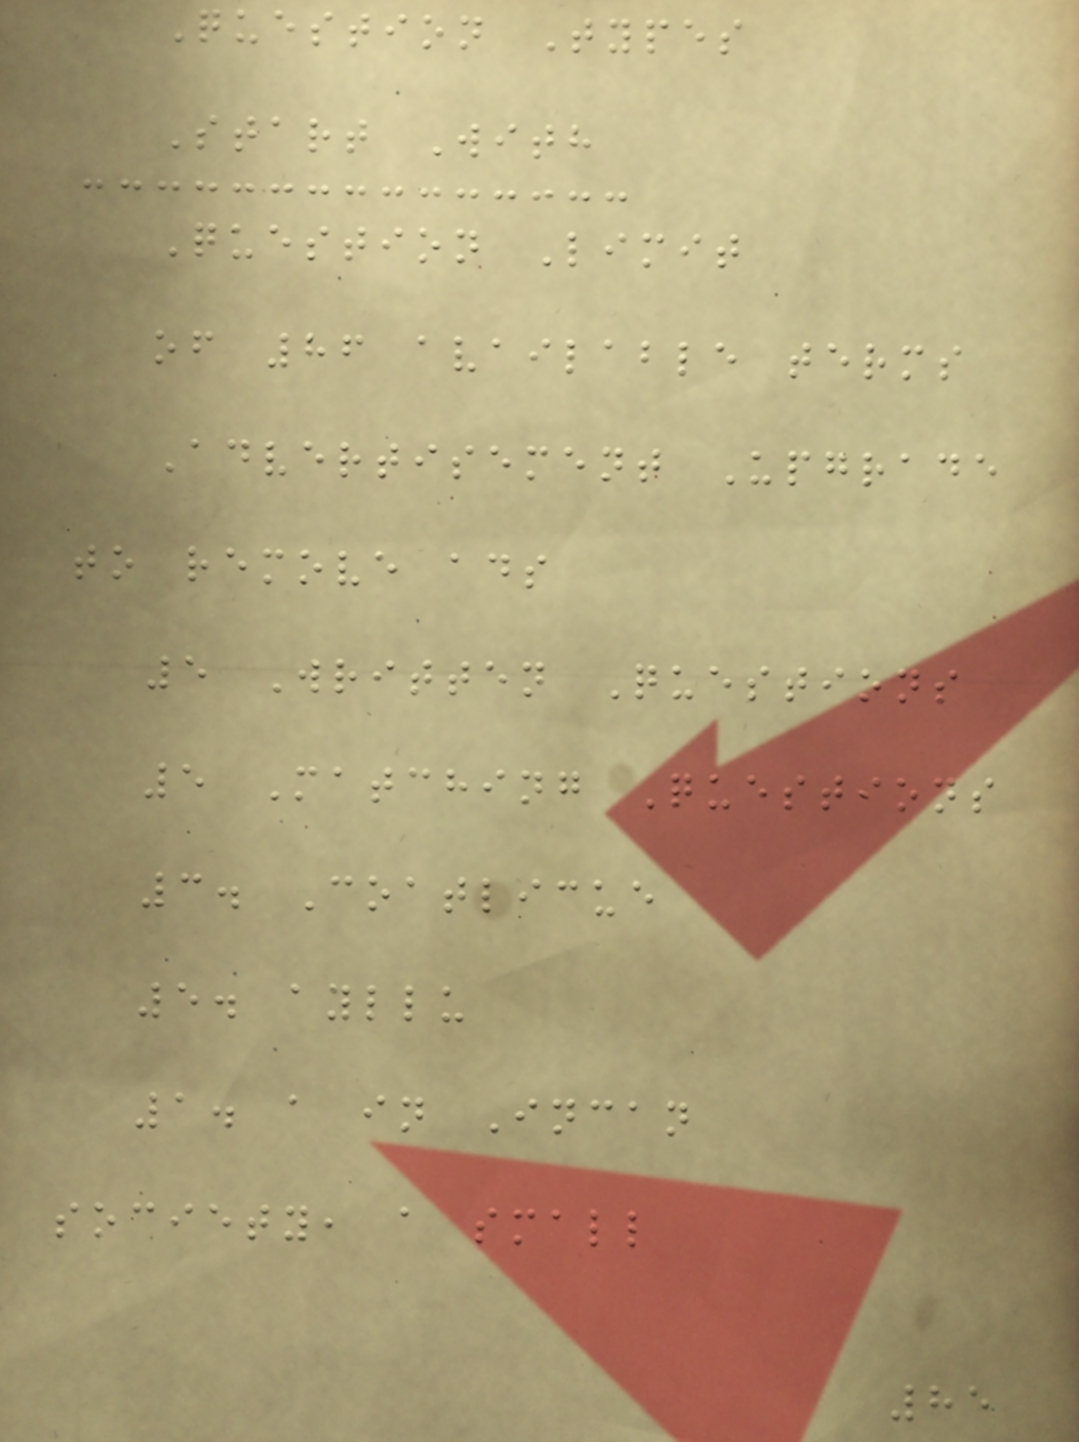Question Types
Start With
Question Limit
of 86 available terms
Advertisement Upgrade
to remove ads
5 Written Questions
5 Matching Questions
3. Coatlicue
5. ayllu
1. a in Incan
society, a small
85
